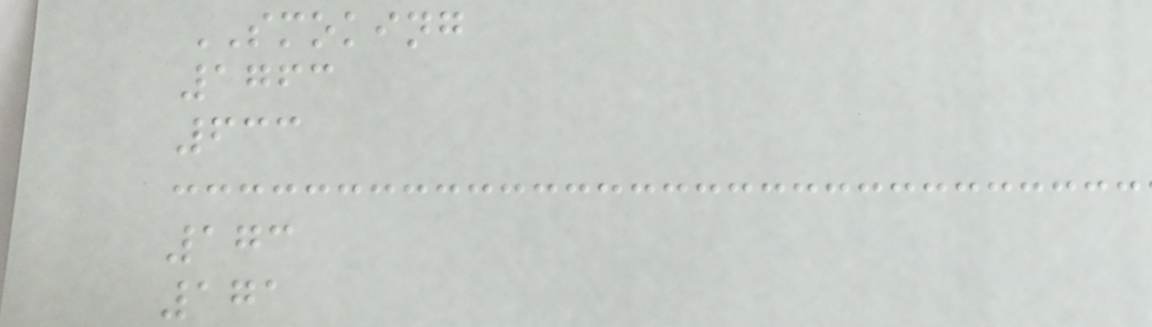SMOKING
1763
633
173
171
